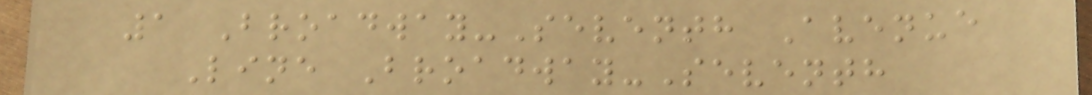1 Broadway-Seventh Avenue
Line Broadway-Seventh
